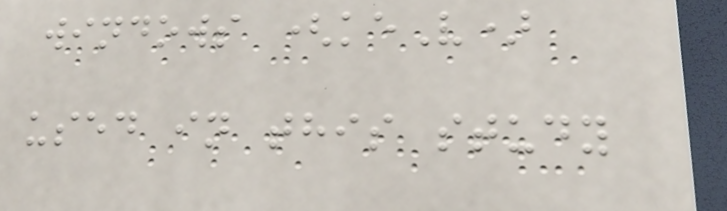windows (keV)
used in this study
